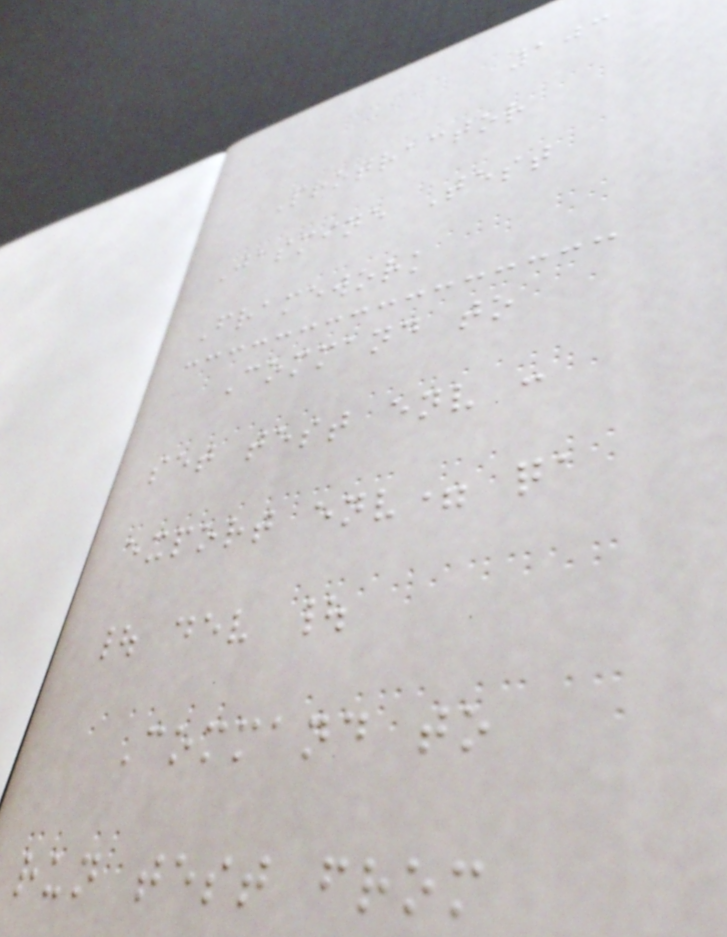103
Protractor
Jasmine Test
Framework
Command to
set test env :
export env= qa
| dev |
Command to
run test from
